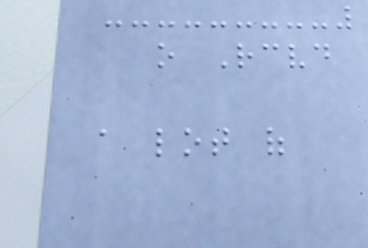o Received
a lot of
